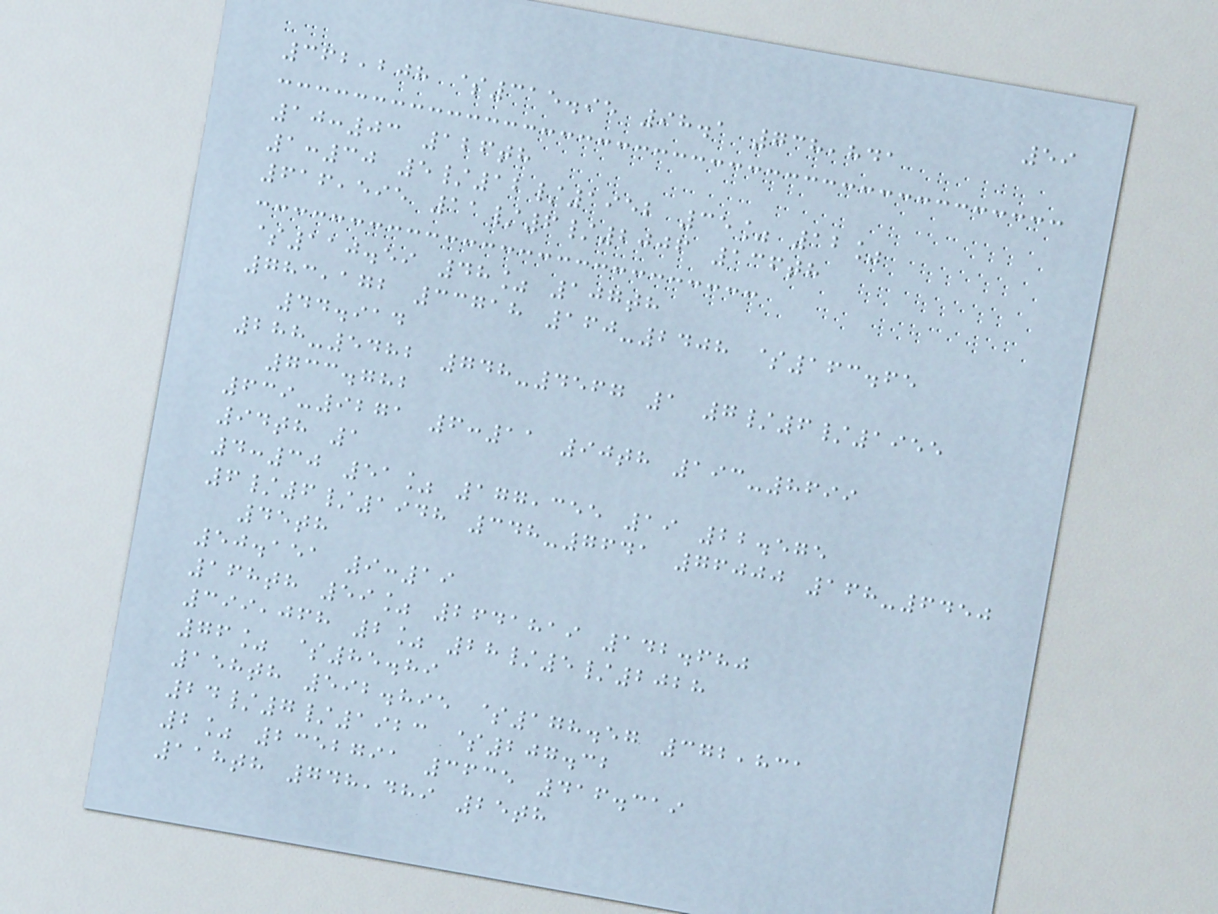59
362,208 $315.95 98.1 738,841
10:03 126th
1:30 5/12/1952 35% 12%
616,595 11/6/2006 136th
$110.59 48% 107th
783,172 33718 160-2408 $163.65
44.914
288-5482 748-4567 1 7/6/1955
733.782
639-9271 6:11 90th 193-8699
94th 1
4:30 51% 177,355 19 22.575
6/6/1948 348-7641 76000 168-6450
45th
50.151 9:19
168th 59% 2641819 142.680
399,068 2% 28/5/2028
76% $85.89
158th 592.895 $178.57 372,831
24/7/1923 $207.32
2% 2352791 3635 416.319
118th 748,489 25th
